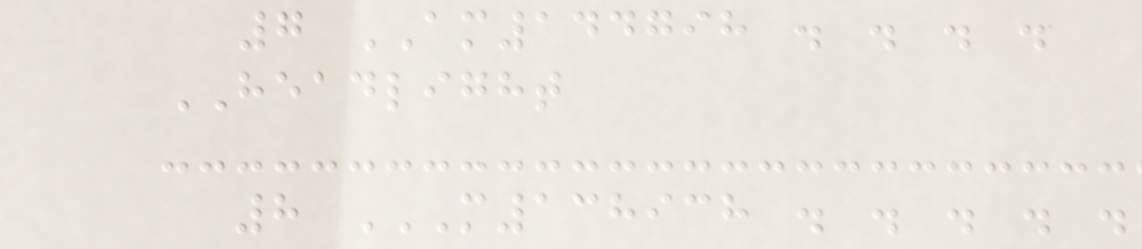7 AM144798 . . . .
HEADLIGHT
8 M138938 . . . . .
